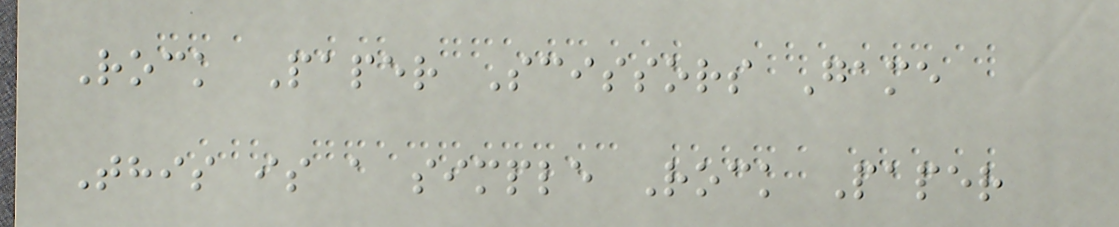Rock Paper Scissors Game
This is a simple Rock Paper
